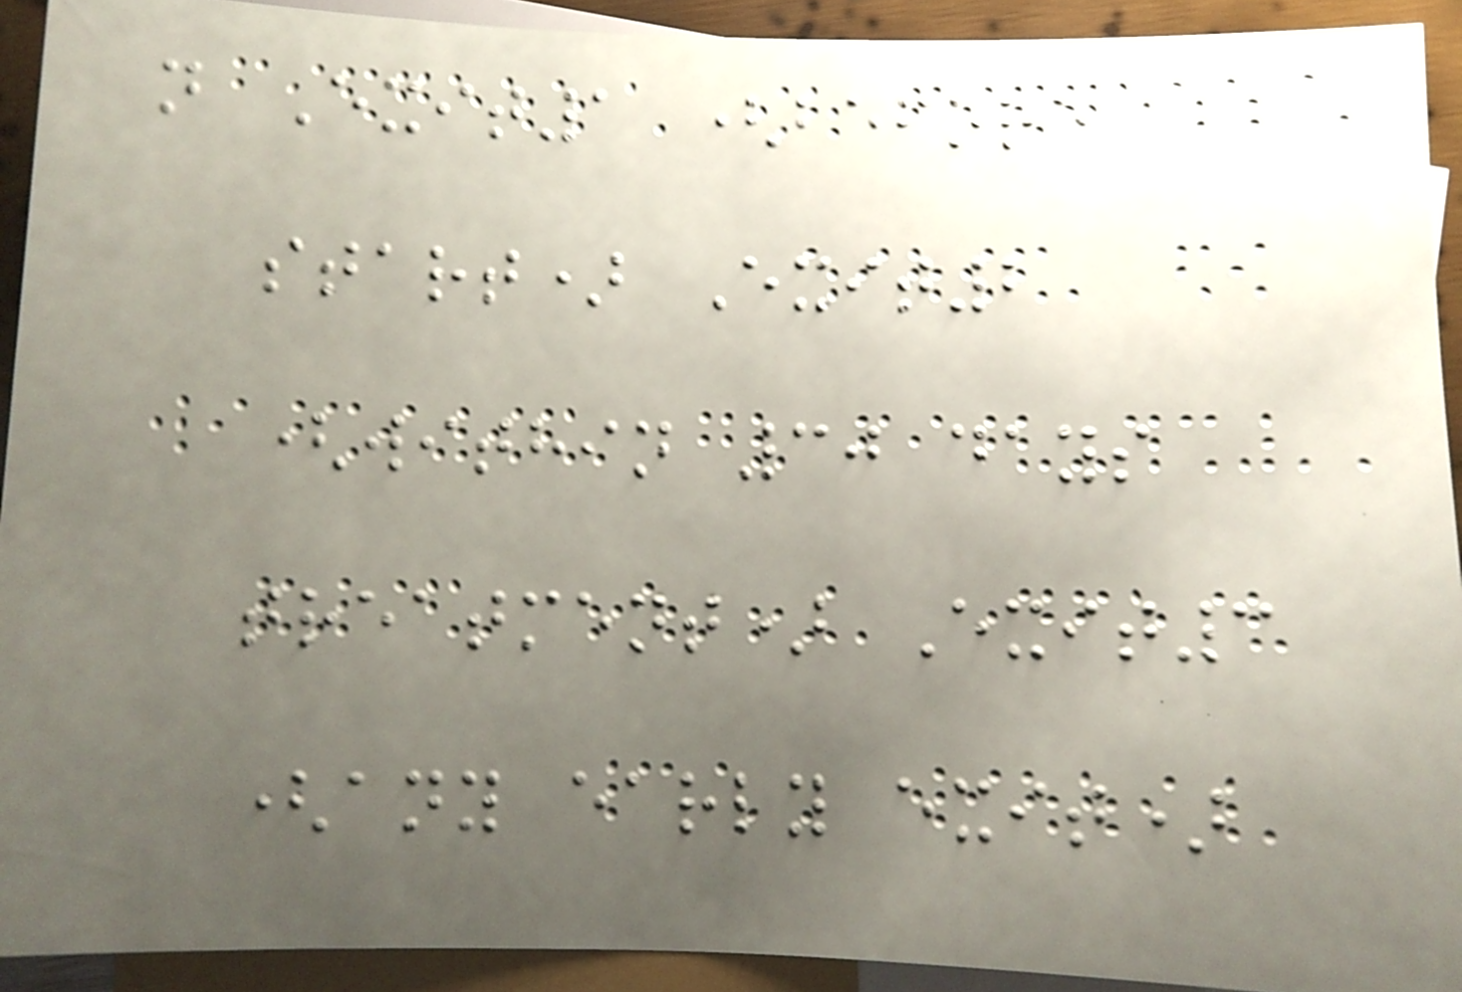n Exit1 (before
start) Exit2
(within 30 days
treatment) Exit3
(any early exit)
